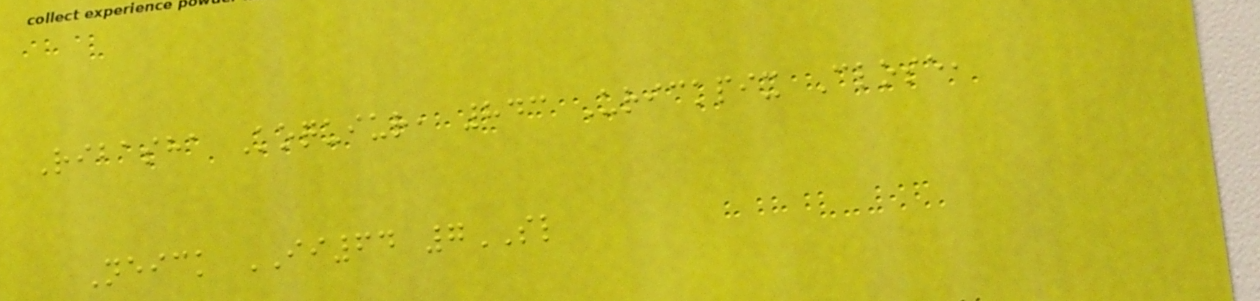Ribasha Koquiur, 843 Urickpix Close,
Neick II64 7SL
